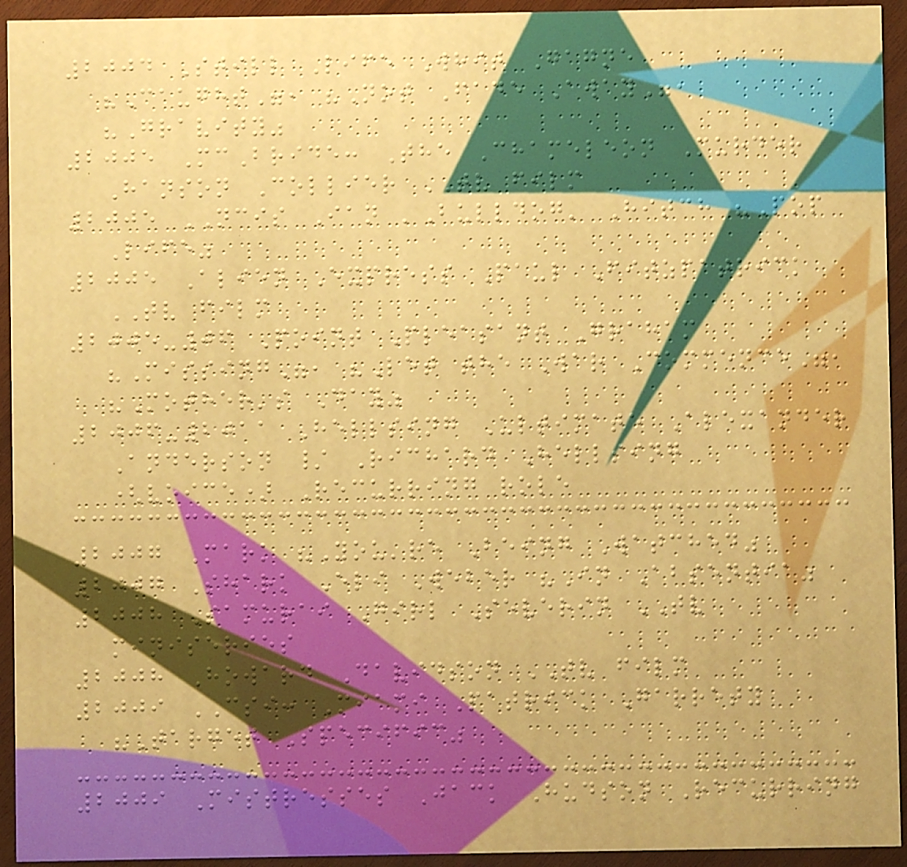2004 Still Life Whit Gagne
"Caught", "Not Fade Away",
"Gravity"
2005 McBride: The Chameleon Murder
Hanson Collier TV film
2005 NCIS Ian 'Bulldog' Hitch "Pop
Life"
2005 Alien Express Paul Fitzpatrick
TV film
2005-06 Point Pleasant Graham
"Missing", "Let the War Commence",
"Mother's Day"
2006-2011 Hellsing Ultimate Alexander
Anderson / Richard Hellsing
(voice) Recurring role
2007 Mark "You're Being Watched"
2007 Shark Eli Weber "In Absentia"
2008 Samurai Girl Severin TV
miniseries
2008 Howard Davidson TV film
2009 CSI: Miami Patrick Garrety
"Target Specific"
2009 Mistresses Jack Hudson Recurring
